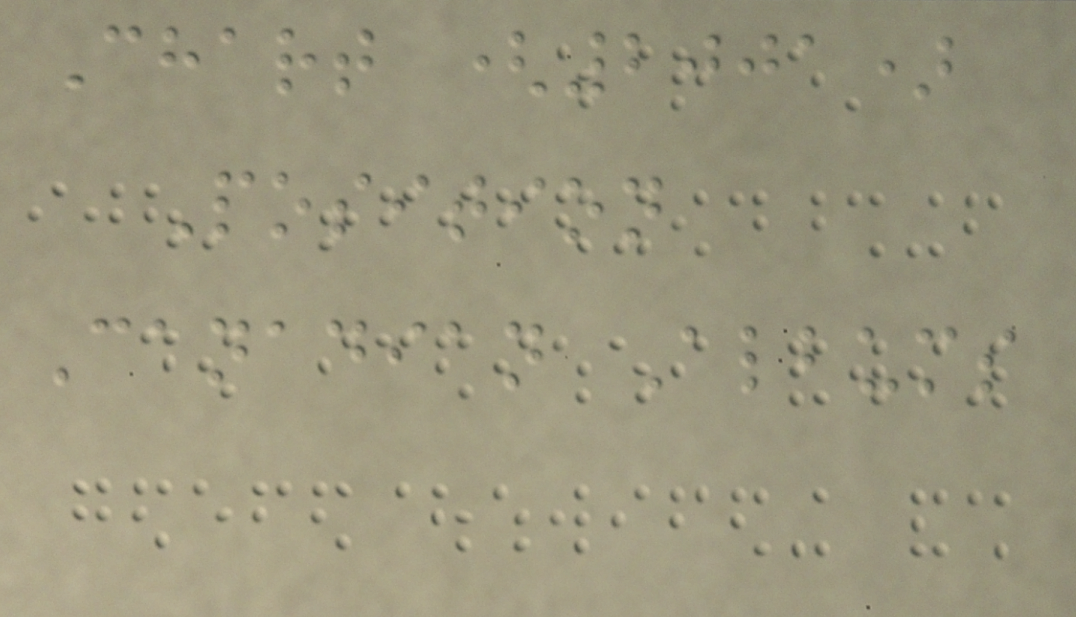Chart (2001)
Position
Canadian Albums
